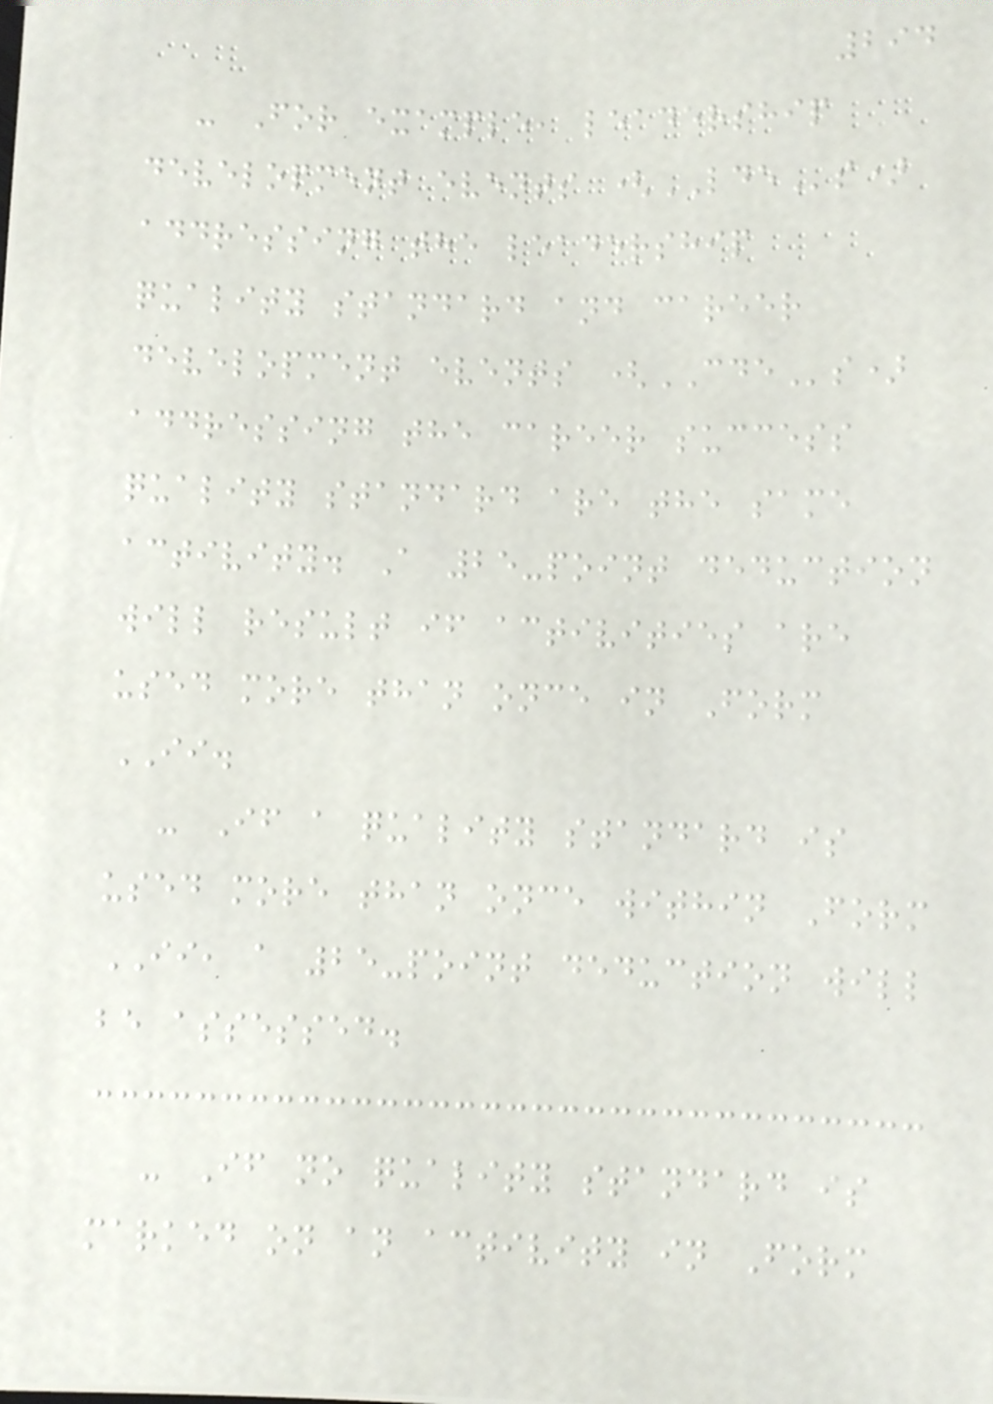294
- For example, leadership
development events (LDEs)
addressing the leadership
quality standard and career
development events (CDEs)
addressing the career success
quality standard are the same
activity. A 25-point deduction
will result if activities are
used more than once in Form
II.
- If a quality standard is
used more than once within Form
II, a 25-point deduction will
be assessed.
- If no quality standard is
marked on an activity in Form
